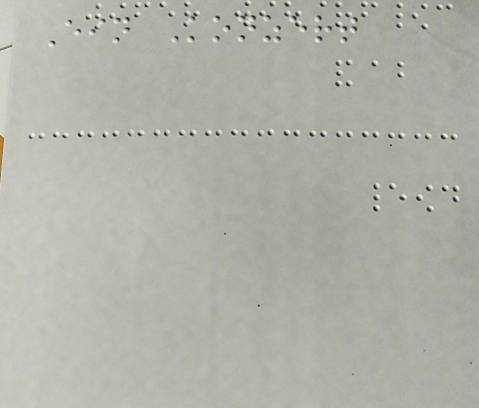Ein Konzert
